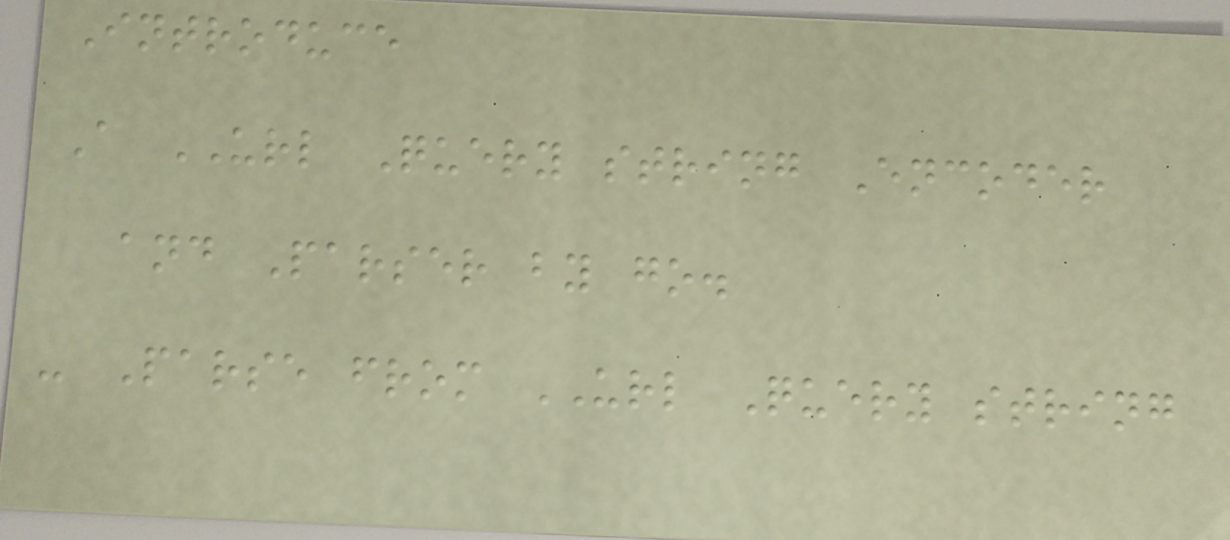Introduce
A URL Query string Encoder
and Parser by go.
- Parse from URL Query string
